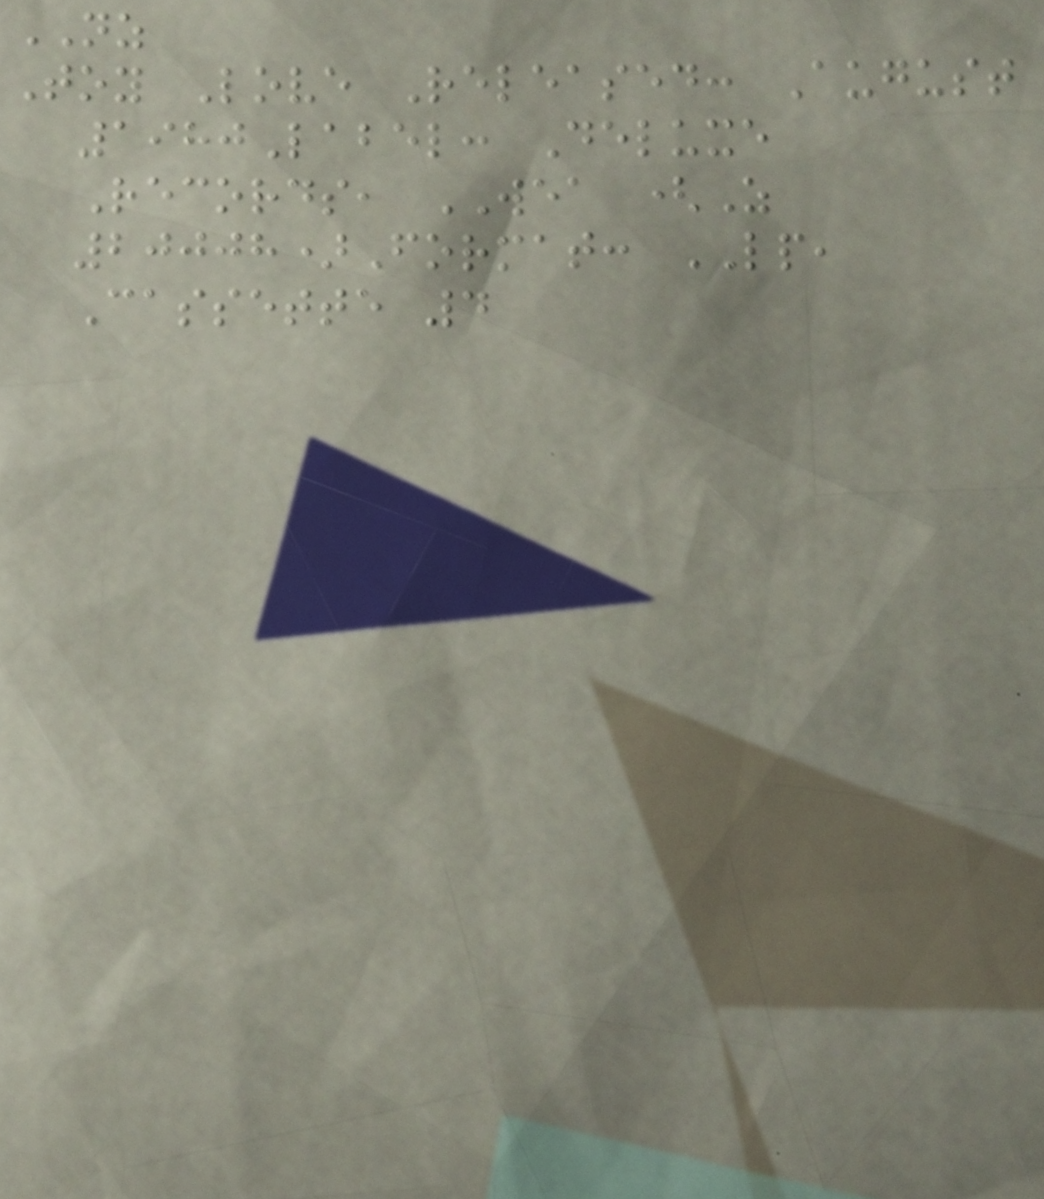NZ
Toy Love Released: August
1980Label: Deluxe
Records, WEA (Z
20008)Format: LP,
Cassette 4
